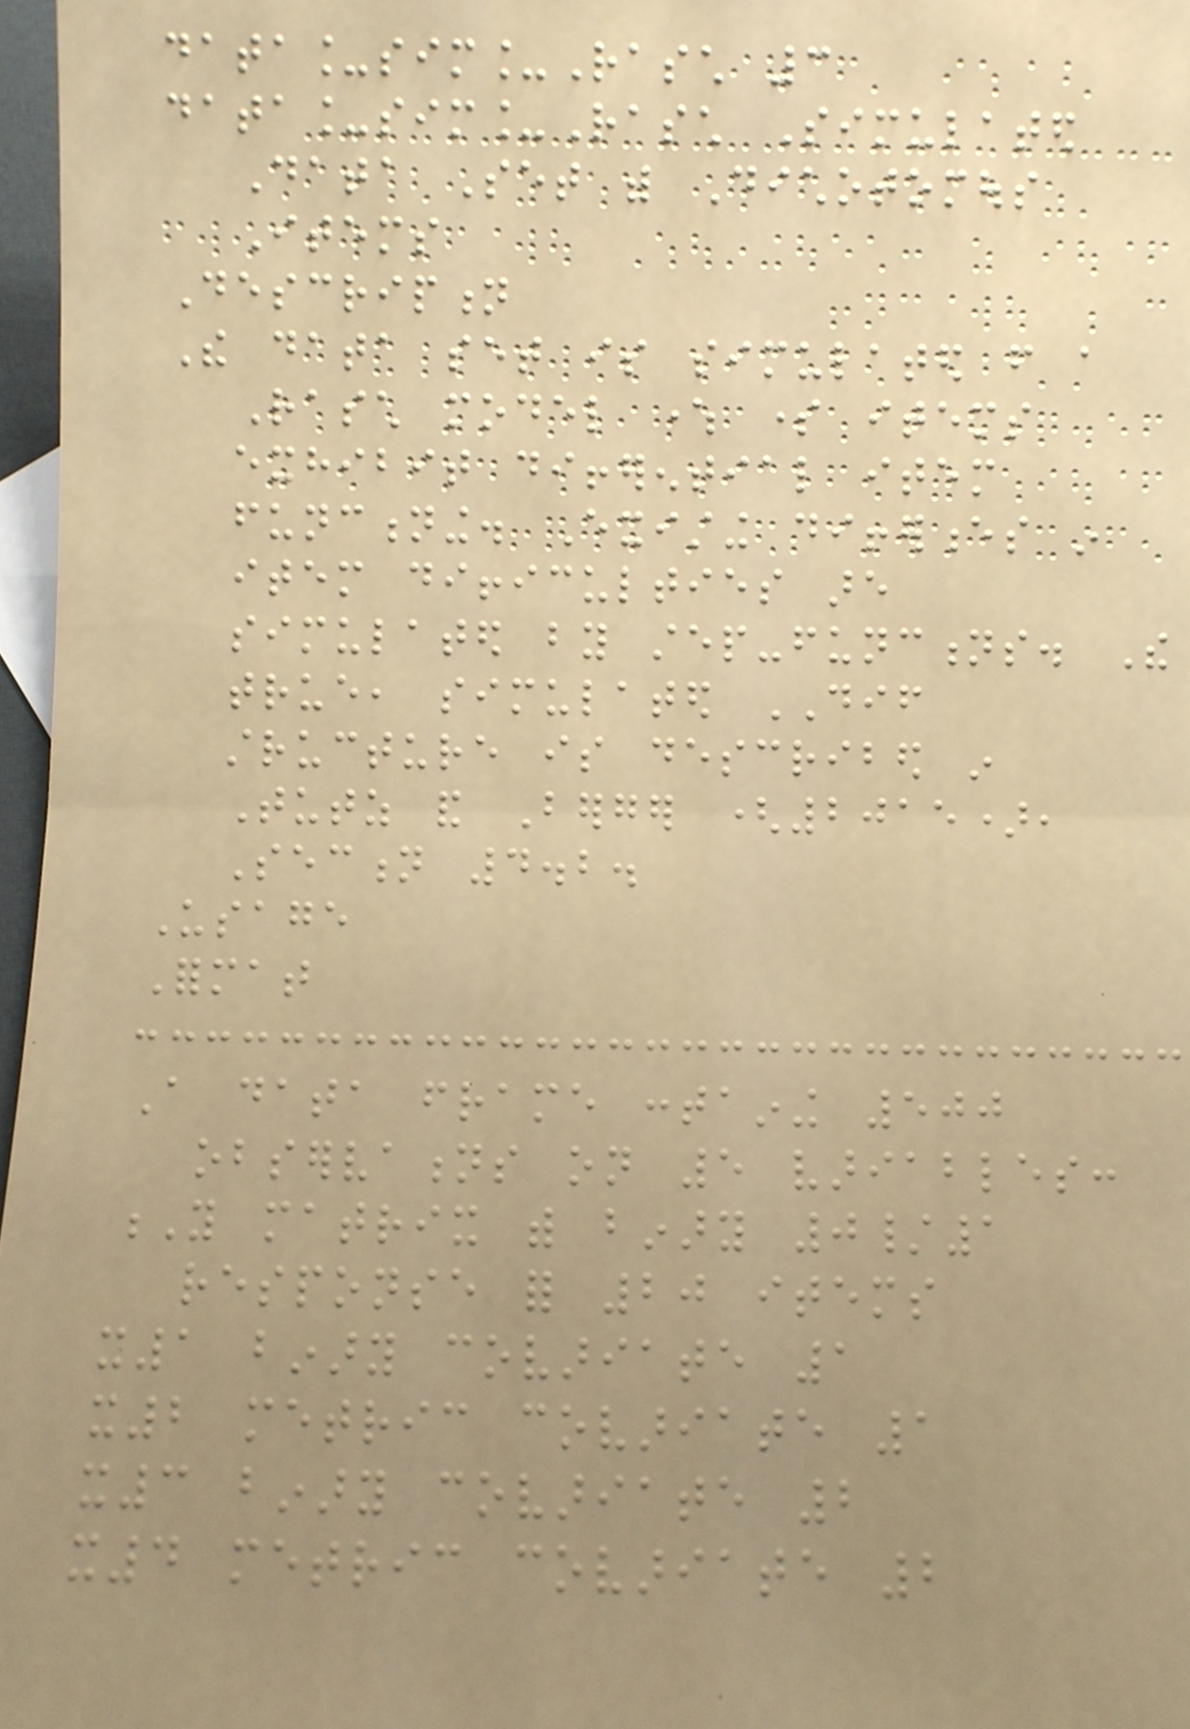data_sim_Rasch 3
data_sim_Rasch Simulated
Data Set with Dichotomous
Items
Description
The data set is simulated from a
Rasch model where some items
exhibit differential item
functioning. Existing differences in
item difficulties are
simulated by step-functions. The
true, simulated DIF
structure is described in
Tutz and Berger (2015),
Section 4.2.
Usage
Format
A data frame containing 500
observations on 5 variables:
Y matrix with binary 0/1
response for 20 items
x1 binary covariate 1
x2 metric covariate 1
x3 binary covariate 2
x4 metric covariate 2
